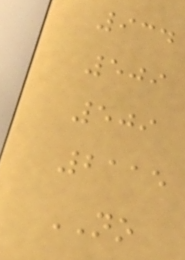934
509
509
2115
NO
